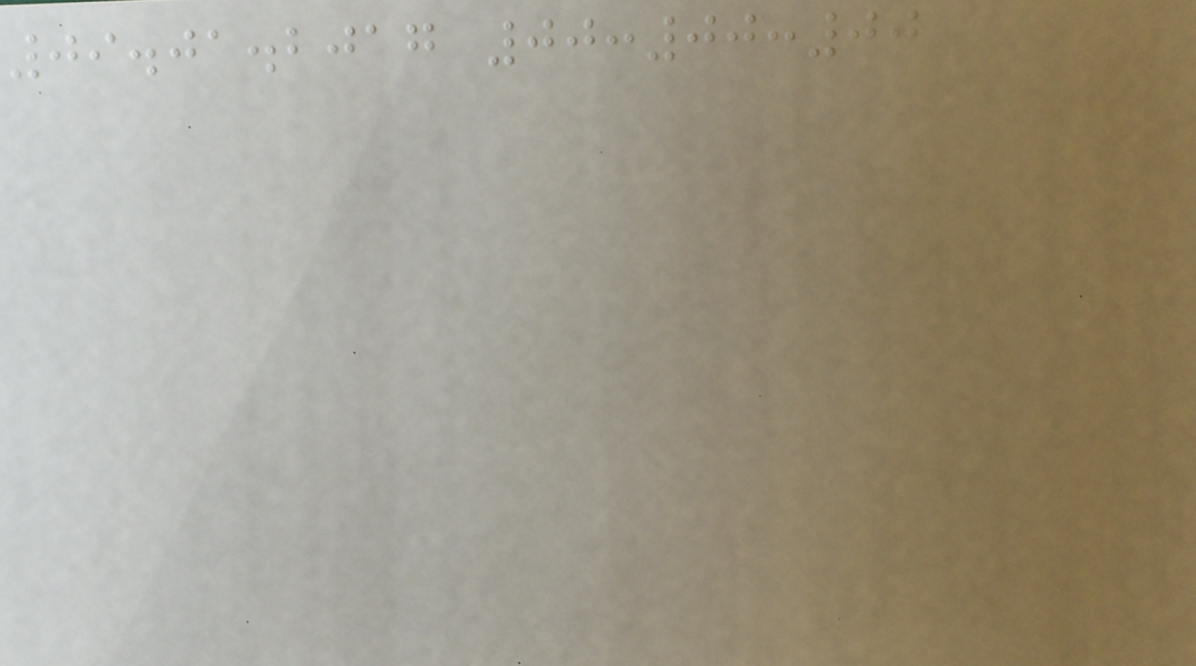09.01.2017 00:00:00
